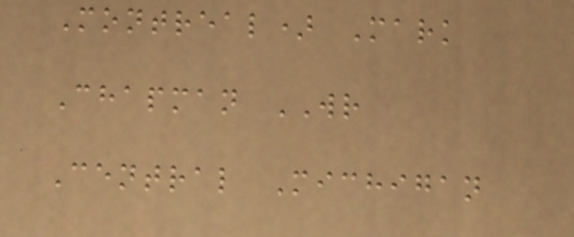Montreal) Mark
Chapman WR
Central Michigan
